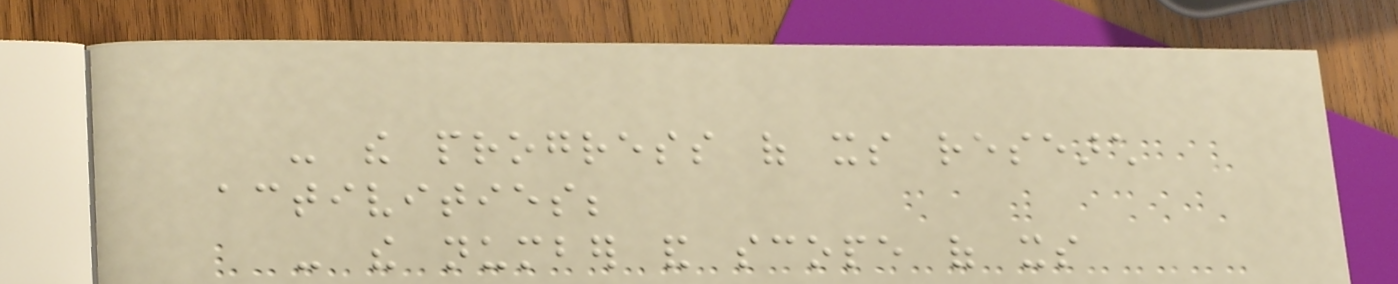- the progress of its research
activities;
- the number and scope of its
